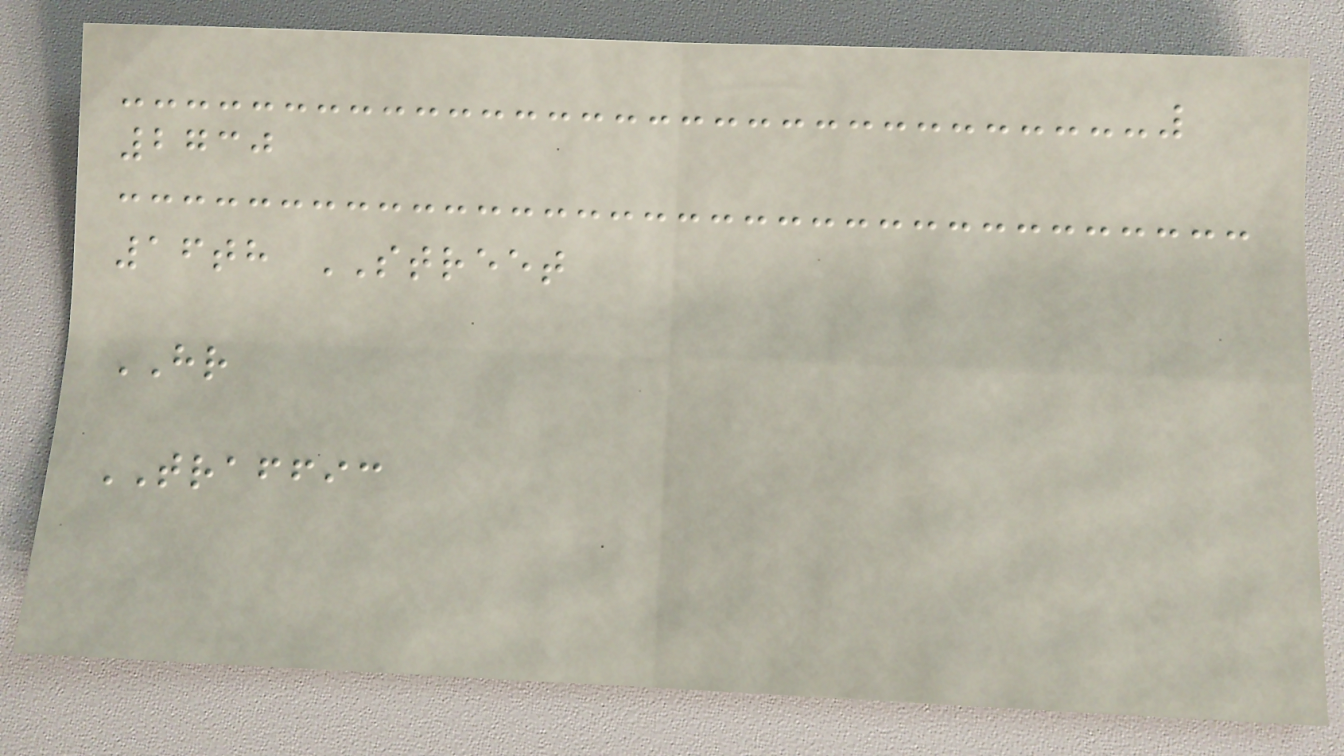2730
16th STREET
HR
TRAFFIC
